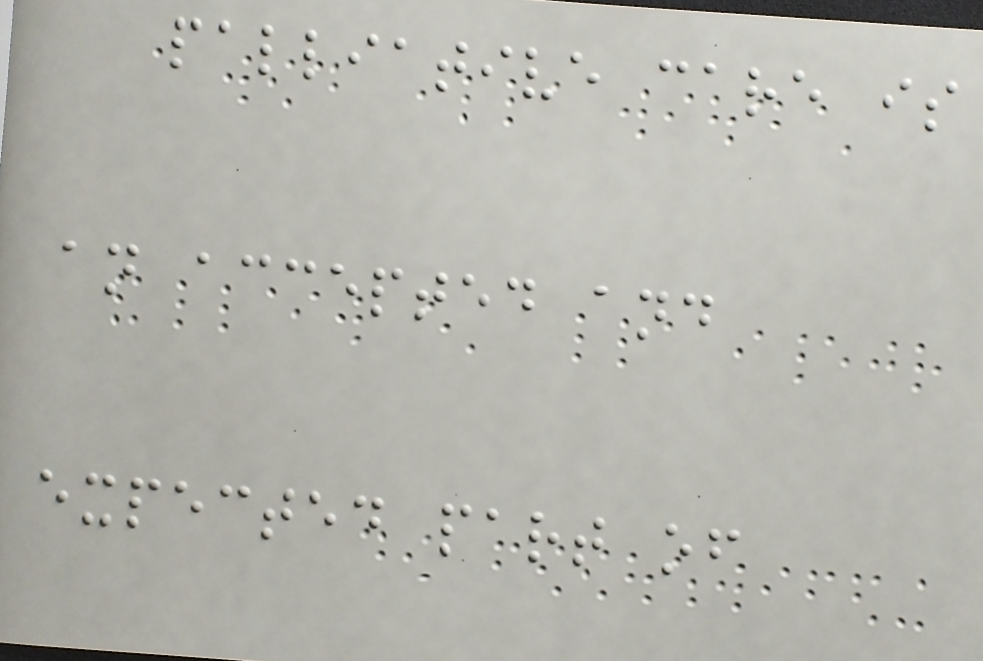palliative care is
an accepted and
expected part of
